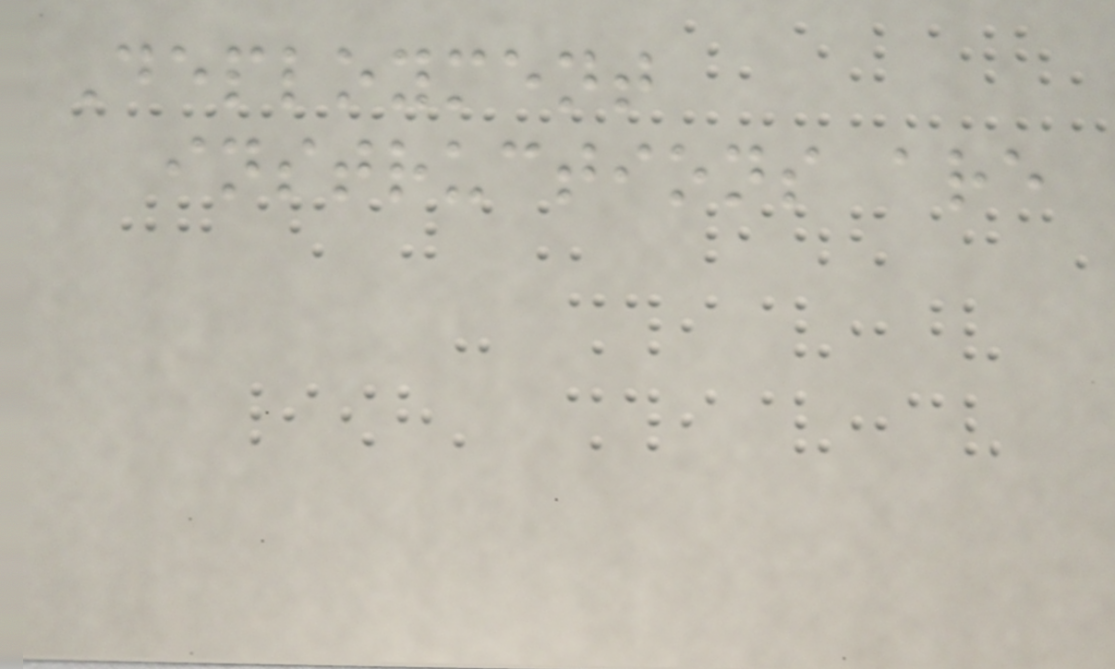Deployment
instructions are
